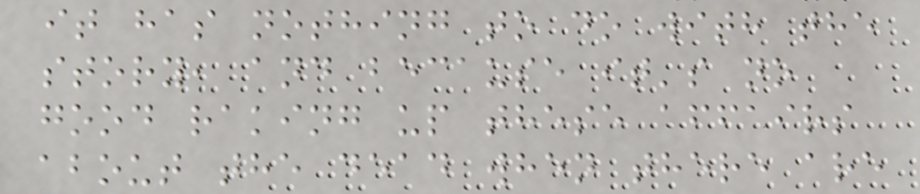it has nothing to do with the
story, and because it's no
good raking up these affairs
about the dead when there are
